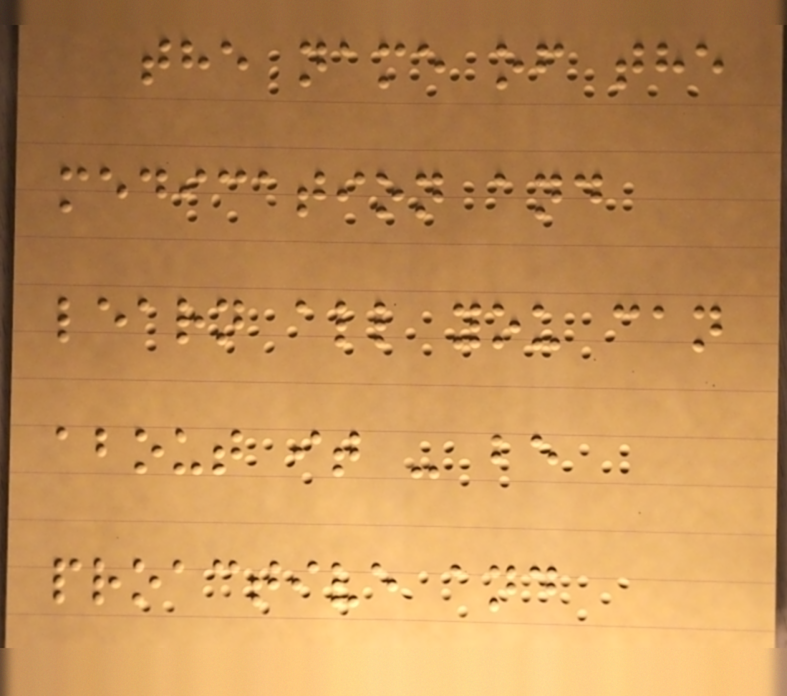the name of the
medication and
learn all you can
about it - be
proactive and
